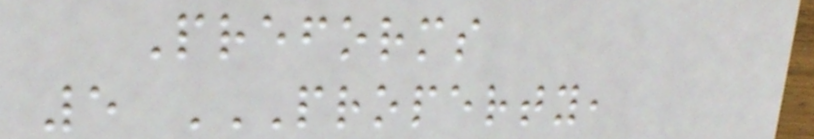Preforms
5 PROPERTY,
